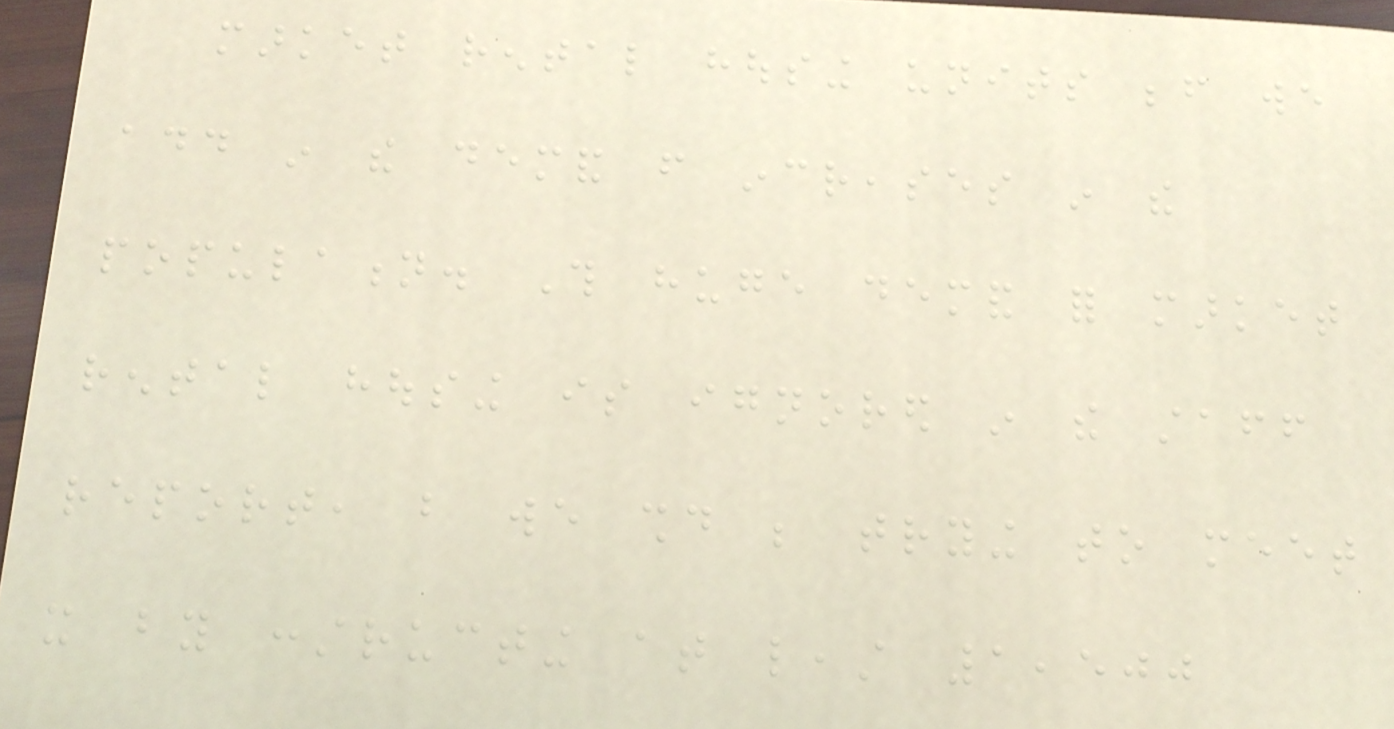market rental housing units before we
add in the demand from increases in the
population. This huge demand for market
rental housing is ignored in the staff
report, but we should be trying to meet
it by constructing at least 1,500
